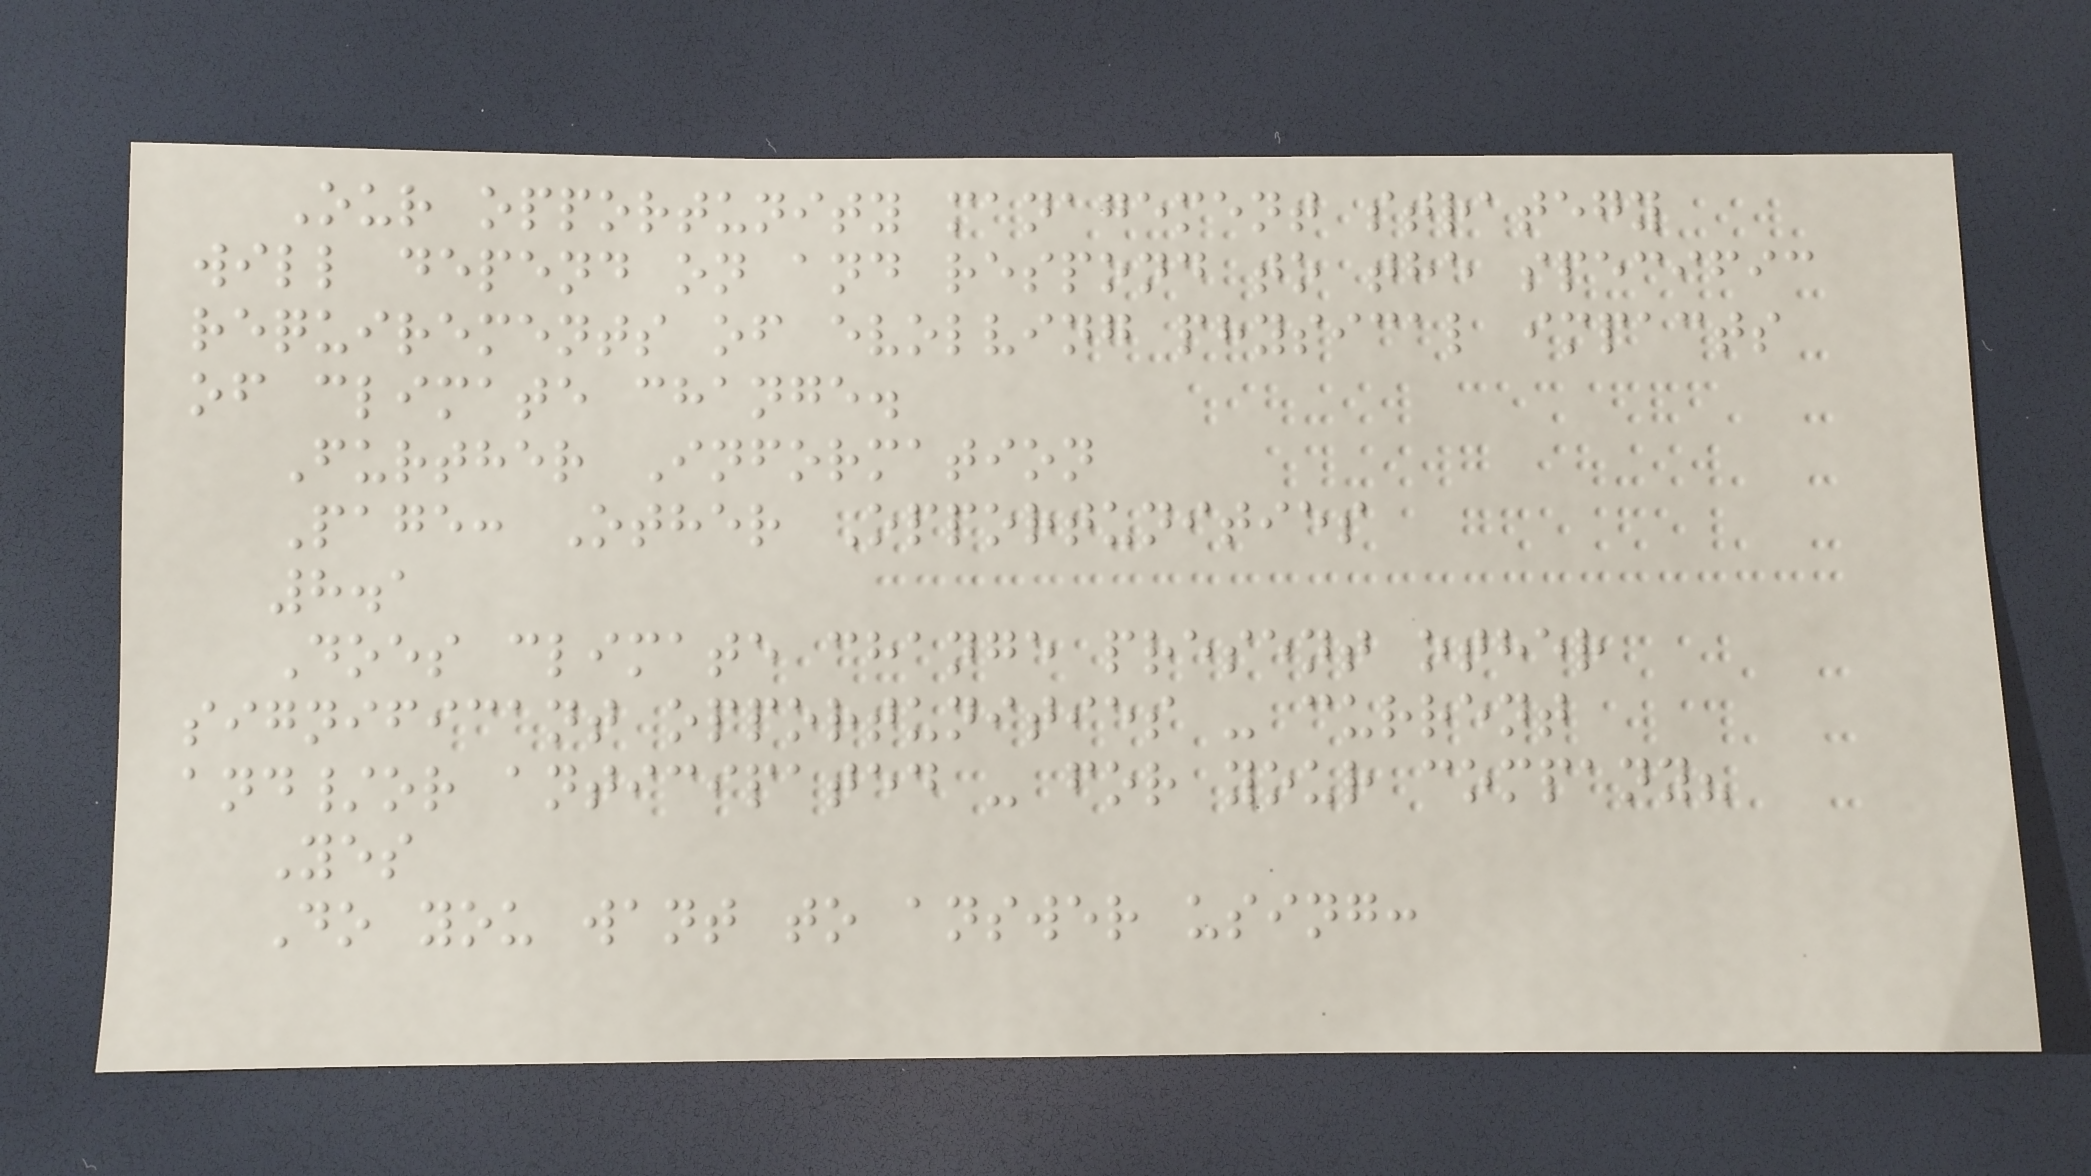Our opportunity management strategy
will depend on and respond to the specific
requirements of evolving physical impacts
of climate change.
Further Information
Page: Other Opportunities
8.1
Does climate change present other
significant opportunities - current
and/or anticipated - for your company?
Yes
Do you want to answer using:
